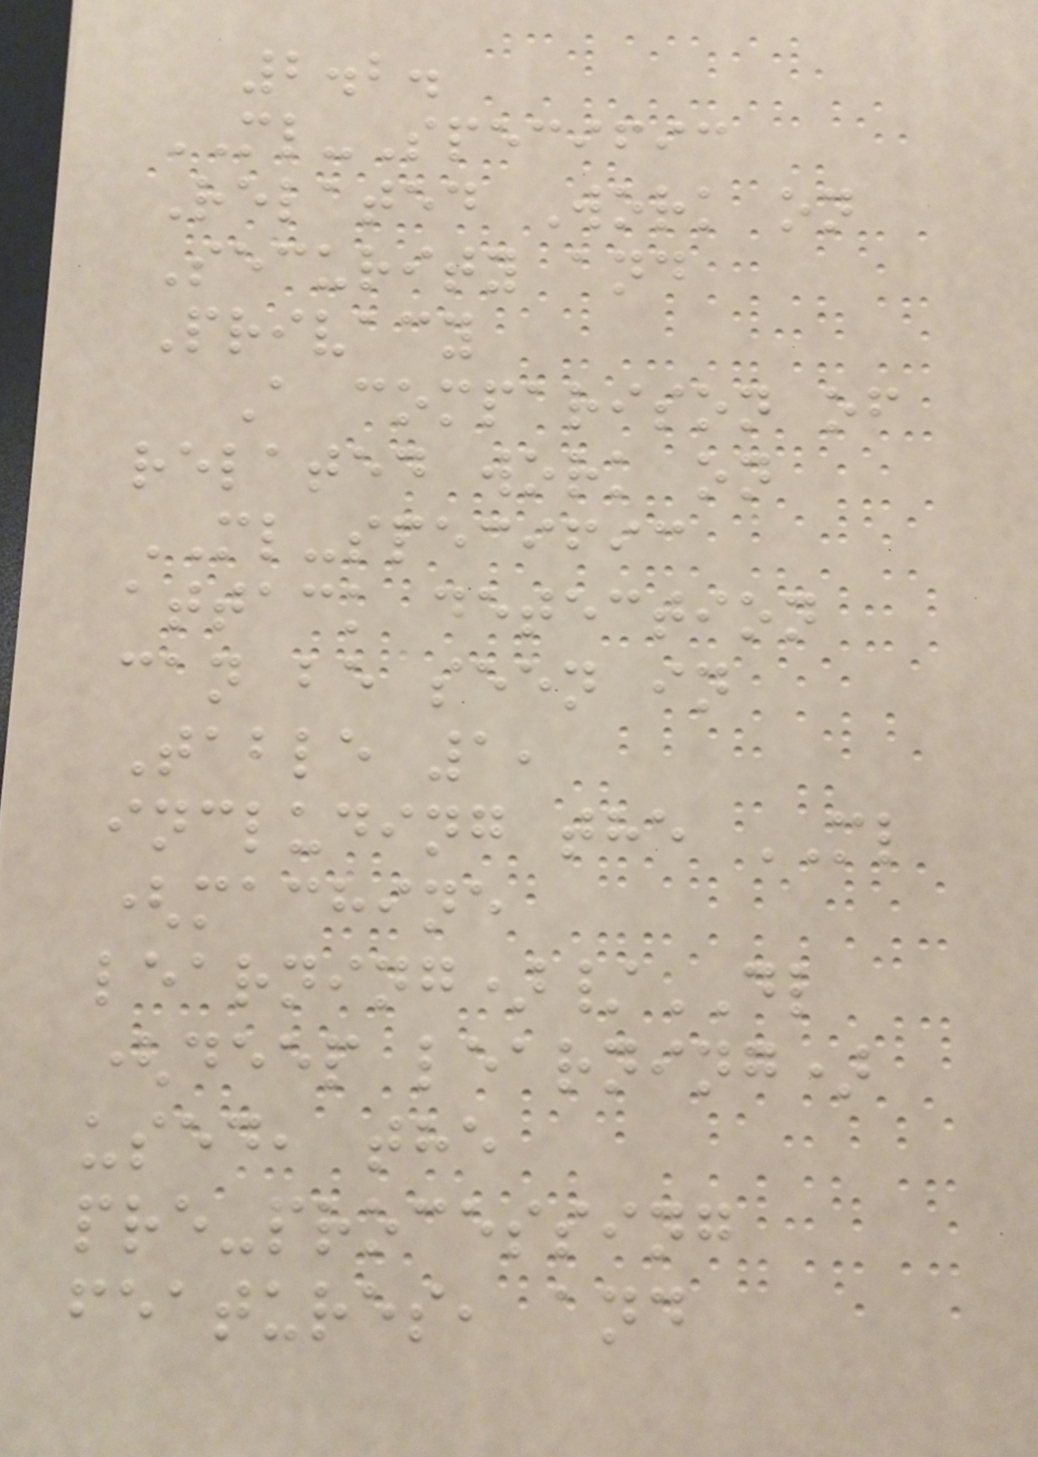2.2.
ML-Specific
Related Work on
Security and
Privacy
A comparison of
related work on
ML-specific
attack detection
can be seen in
Table 1,
including the ML
(machine
learning)/DL
(deep learning)
used, the
pre-processing
features, and
